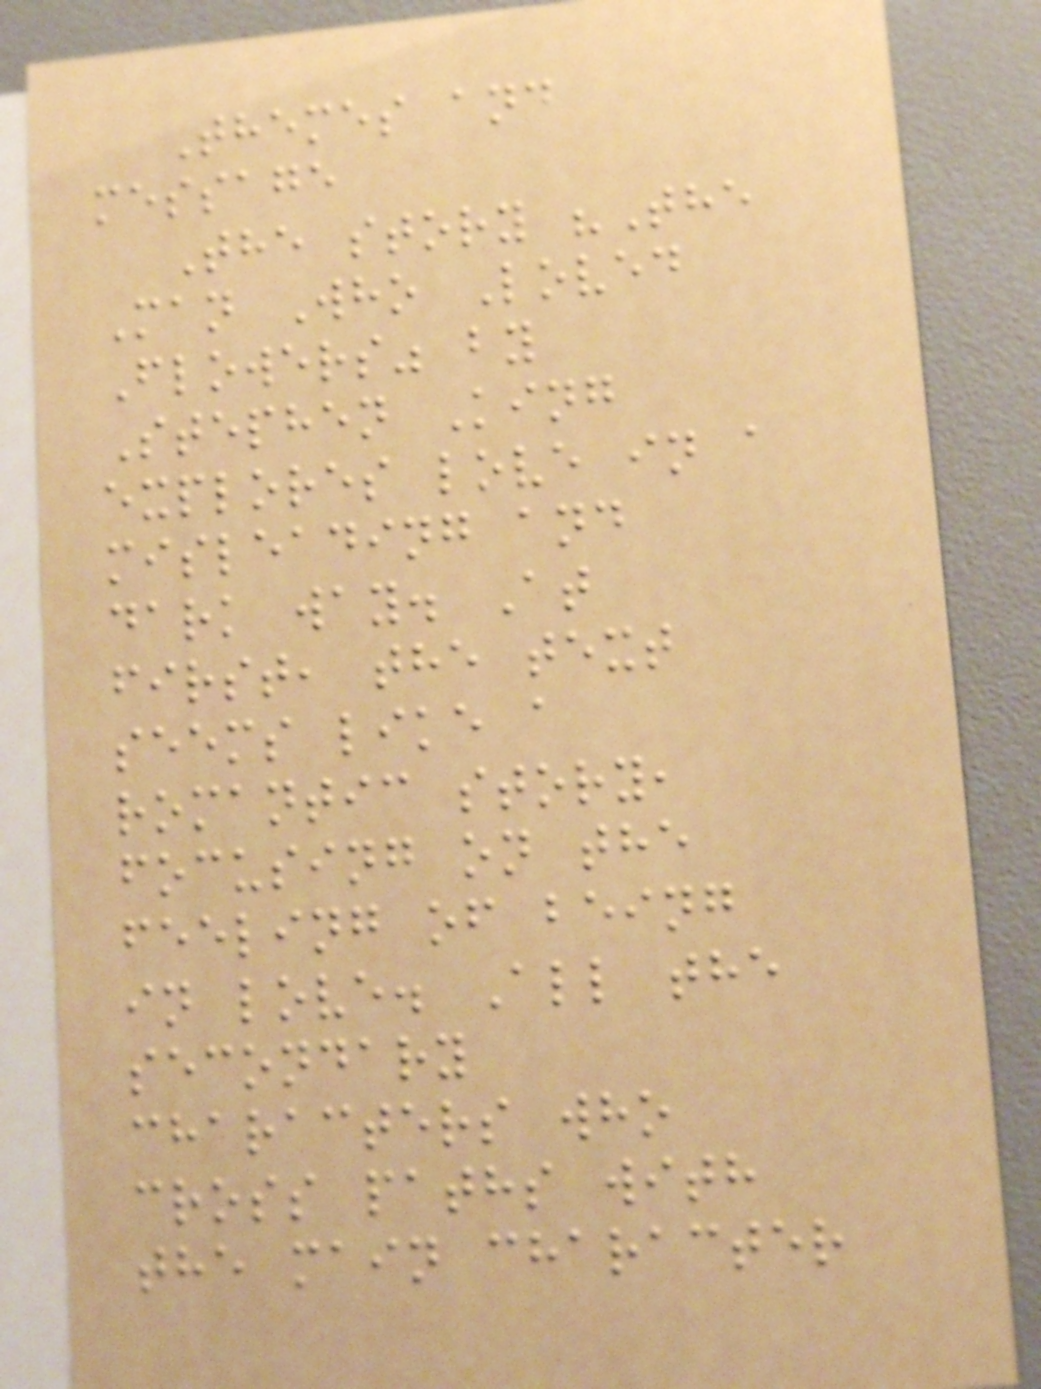Themes and
message
The story "The
Man Who Loved
Flowers" by
Stephen King
explores love in a
misleading and
dark way. At
first, the text
seems like a
romantic story,
focusing on the
feeling of being
in love. All the
secondary
characters who
cross paths with
the main character
